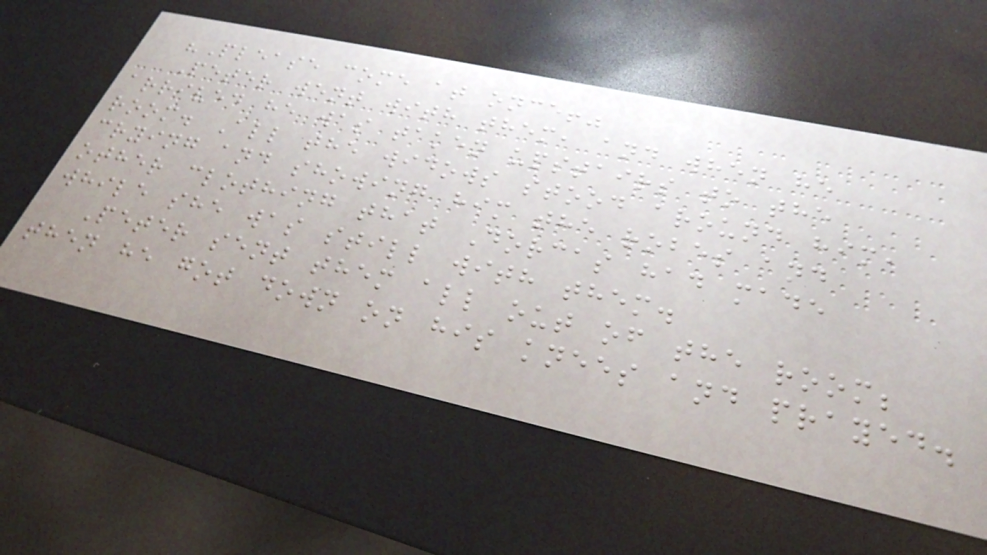"Please come at once!"
Peter went with them, and when he
arrived he was taken upstairs to the
room. All the widows stood around him,
crying and showing him the robes and
other clothing that Dorcas had made
while she was still with them.
Peter sent them all out of the room;
then he got down on his knees and prayed.
